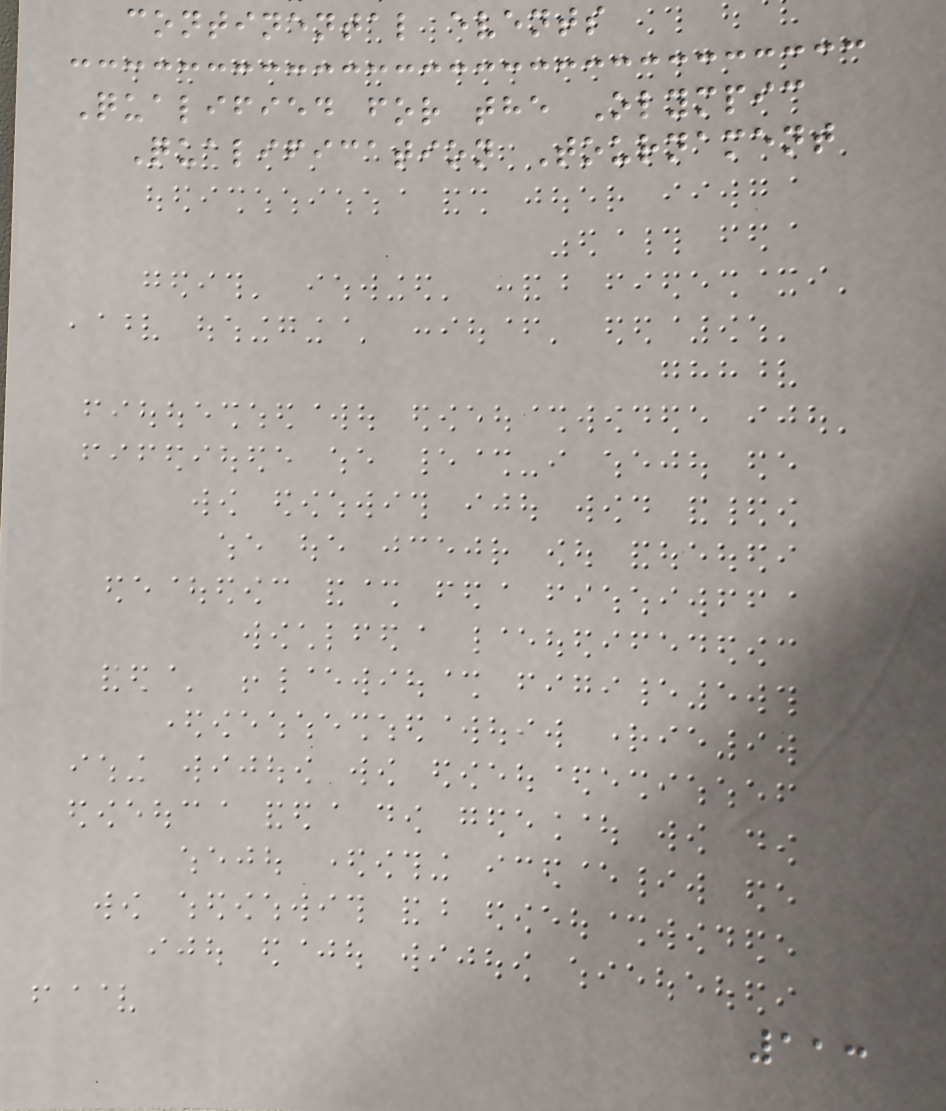continental events
Qualified for the Olympic
Qualification Tournament
113
